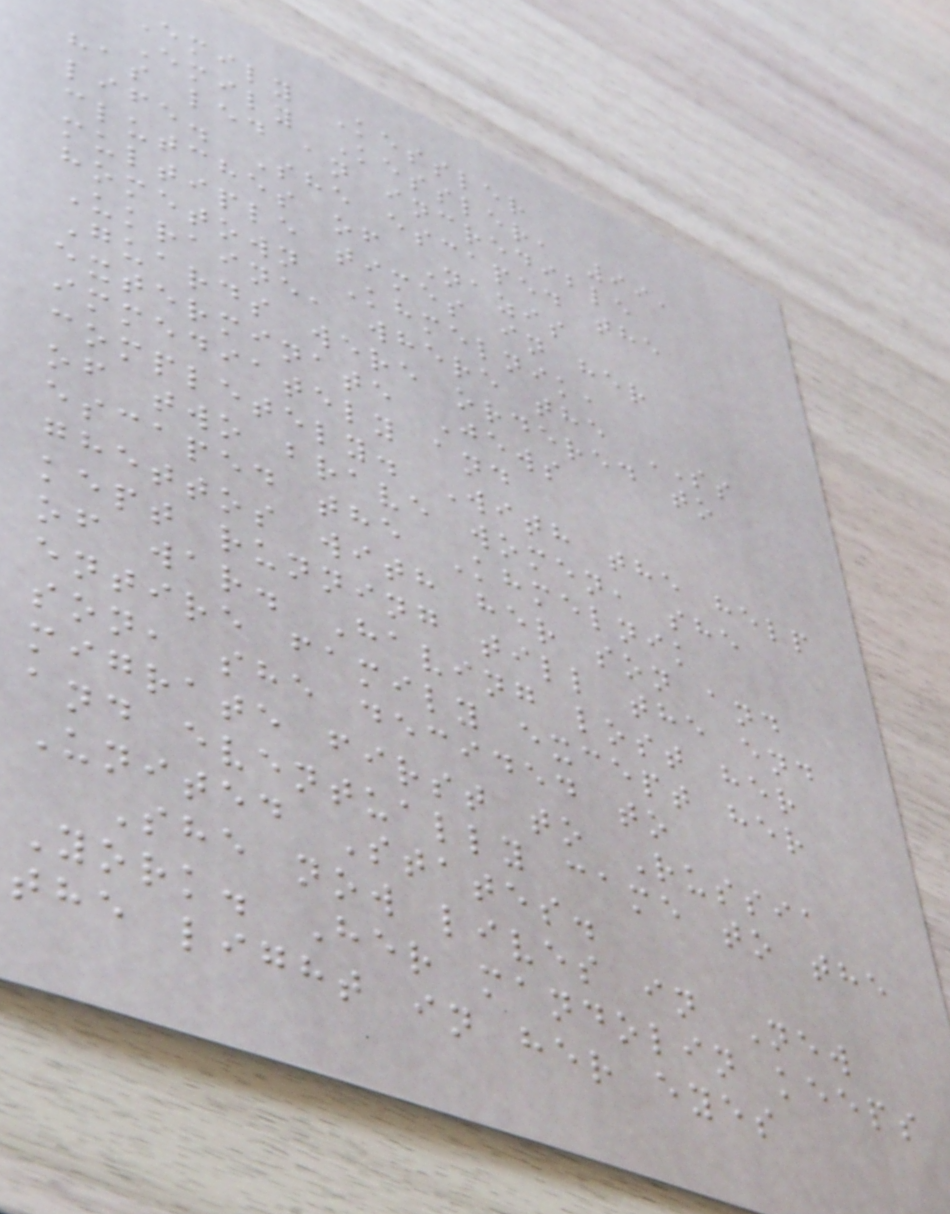Emily Kessler
Emily Kessler, 99,
has led an incredible
life. She escaped the
clutches of Nazis
multiple times in her
hometown Khmelnik,
Ukraine, where the SS
Guards were ordered to
exterminate Jews
immediately and
completely. With the help
of two brave women, she
escaped the Khmelnik
ghettos with her son and
kept running till the end
of war. Having lost her
entire family except her
son, she decided to
migrate first to Russia
and eventually came to the
United States.
She now lives in New
York. Her mandolin keeps
the light in her eyes
